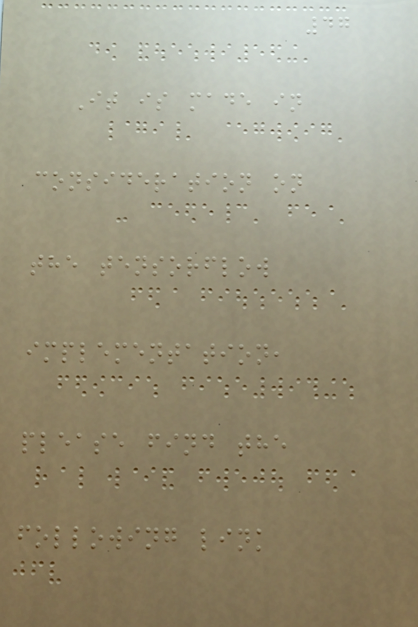47
It is made in
consideration on
the tensorflow
implementation,
please find the
following link
